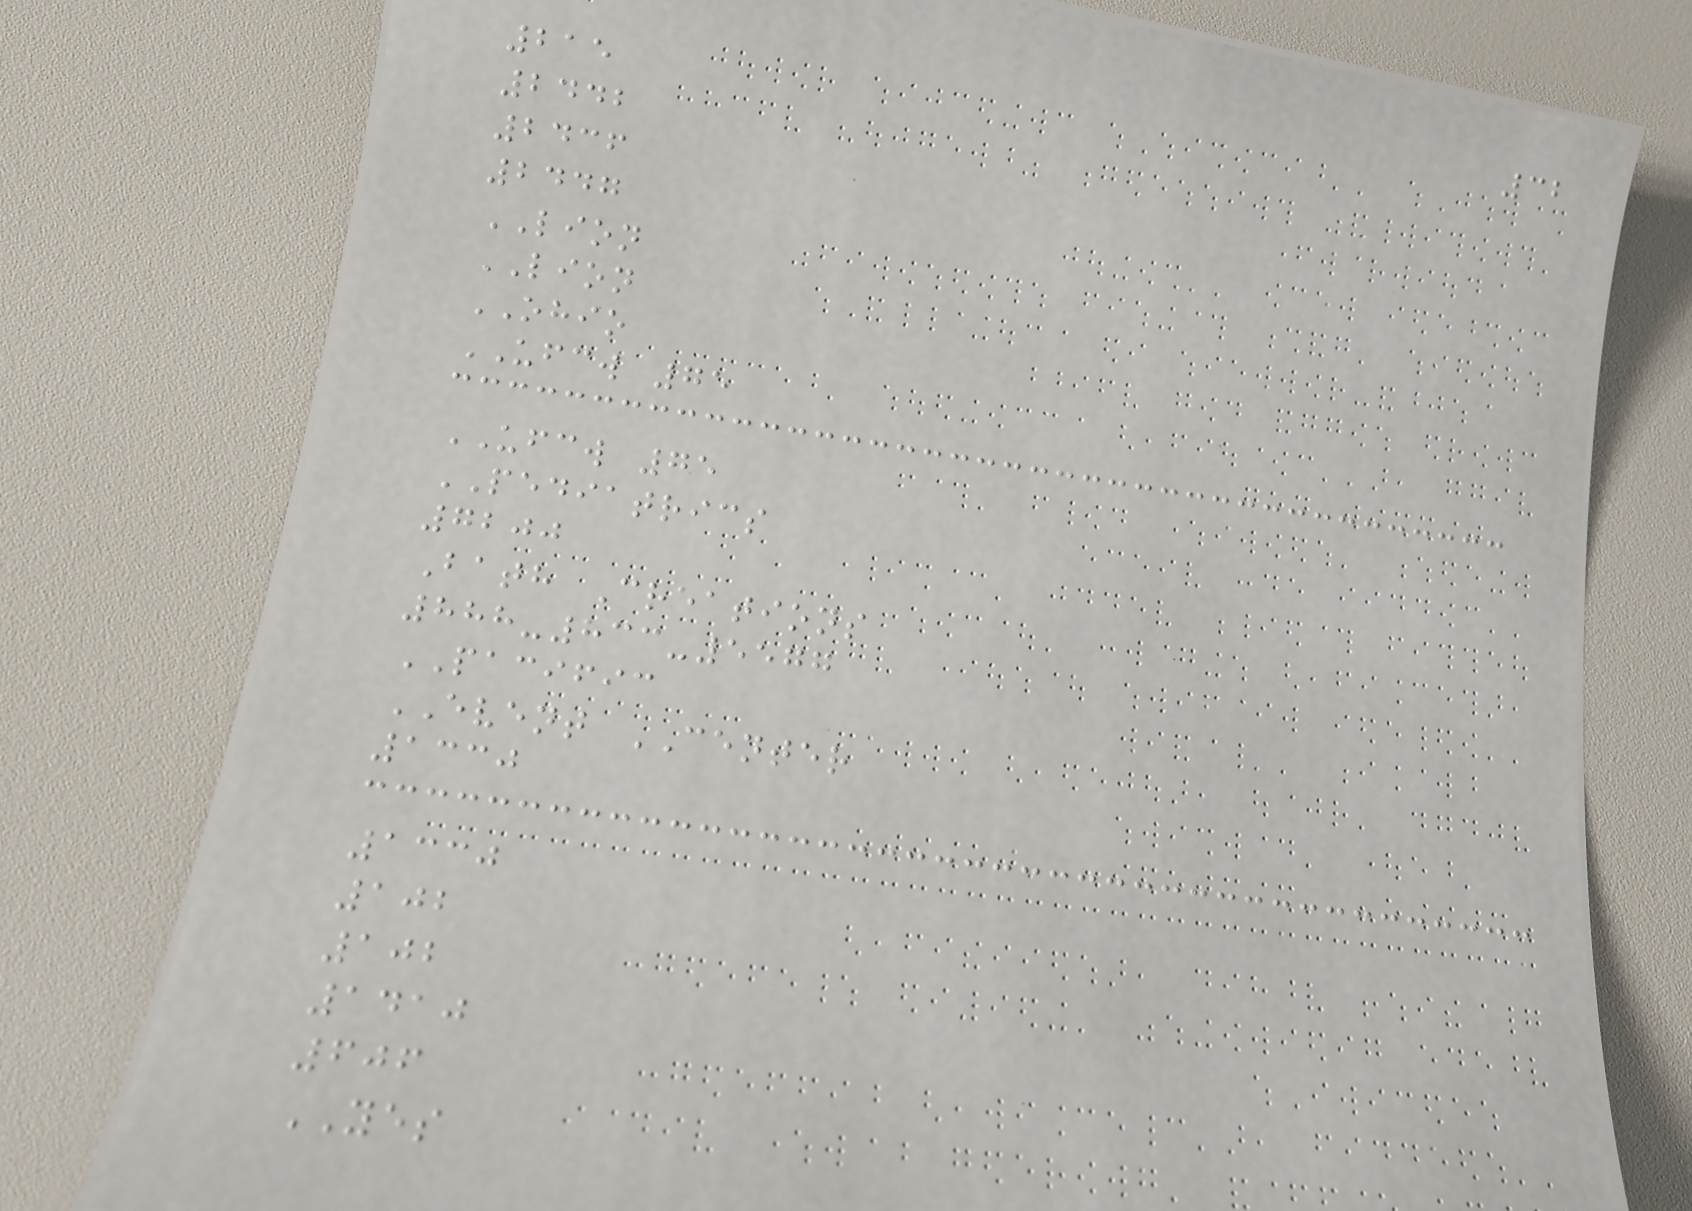32
215
2442
2436
2447
LION
LION
OHIO
UFCW 75
UFCW 75
PEDIATRICS
7200
Bath Creations
888-833-5577
PACIFIC
EVENT CENTER
1330
1330
102
102
1410
606
YES
